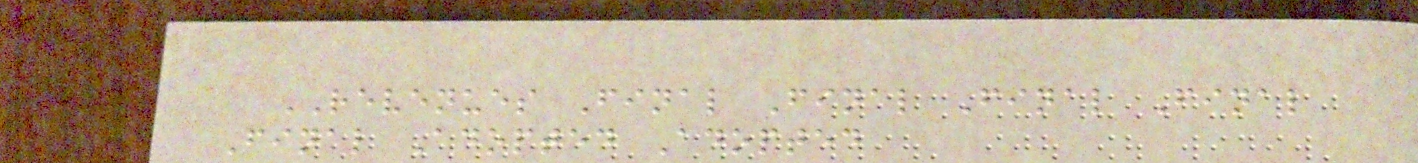REVENUES Final Final Final Final
Final Adopted Adopted
